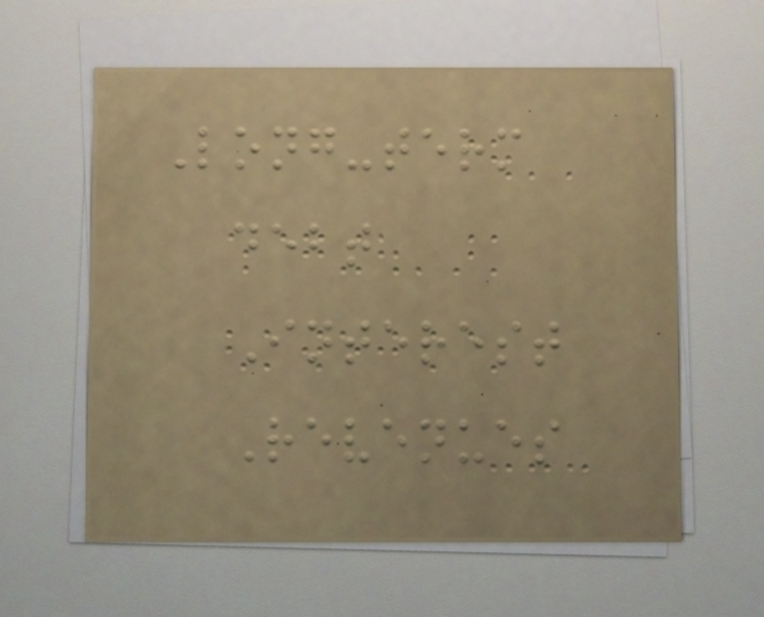Long-term
debt
Interest
Revenues
